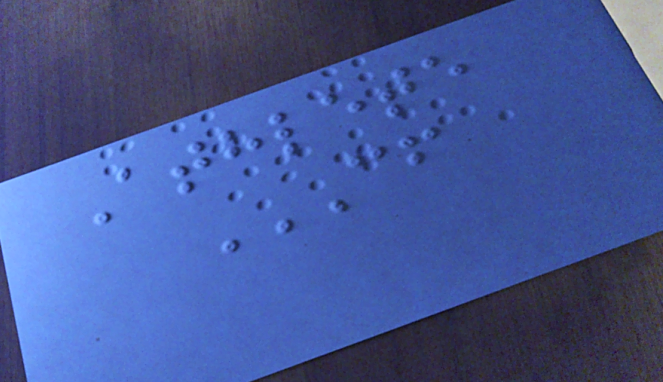Athlete
CF
